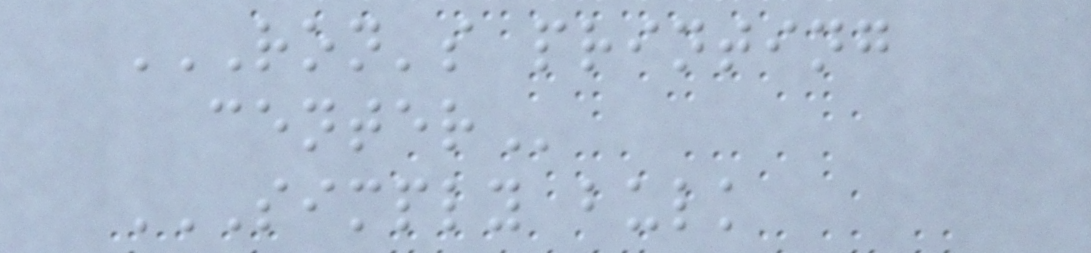RON'S PRINTING
CENTER
SIMPLY BULK
